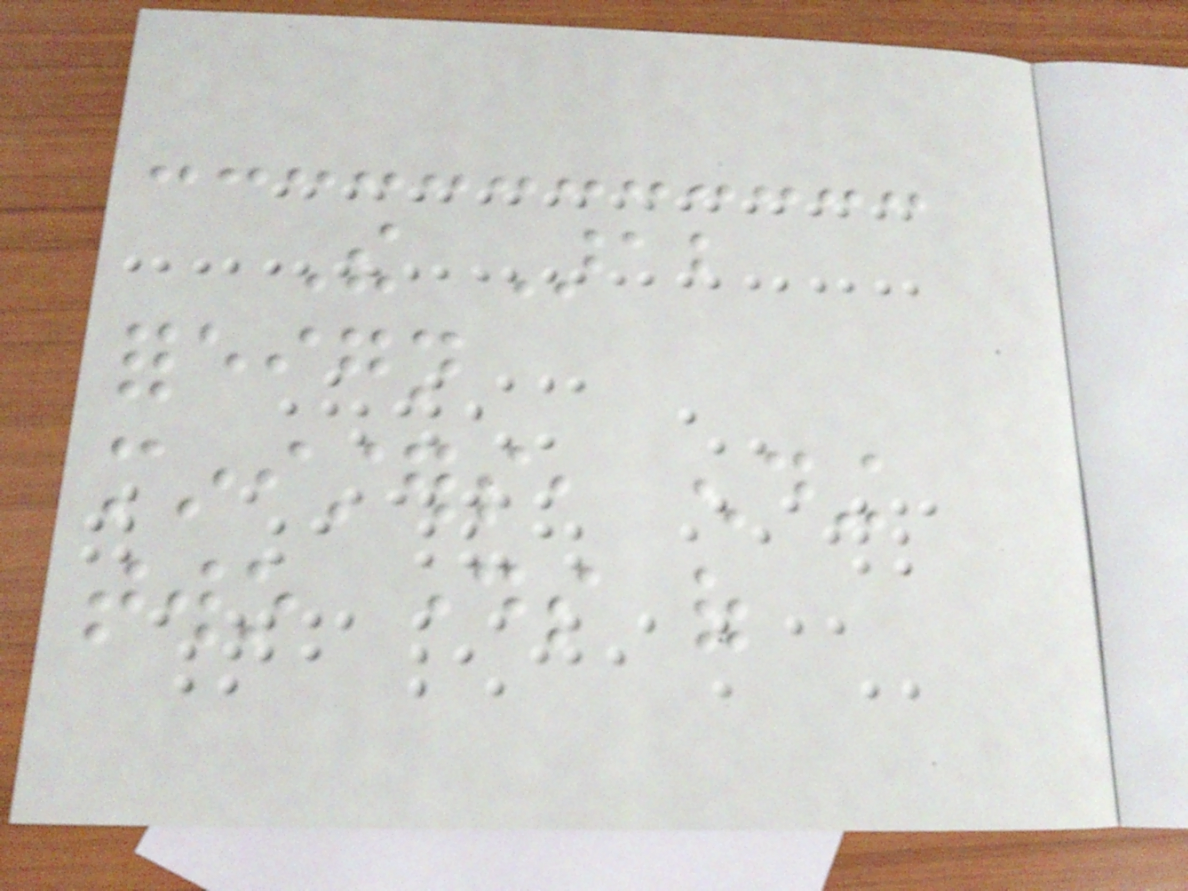The Arab
foreign
ministers, ending
two days of
